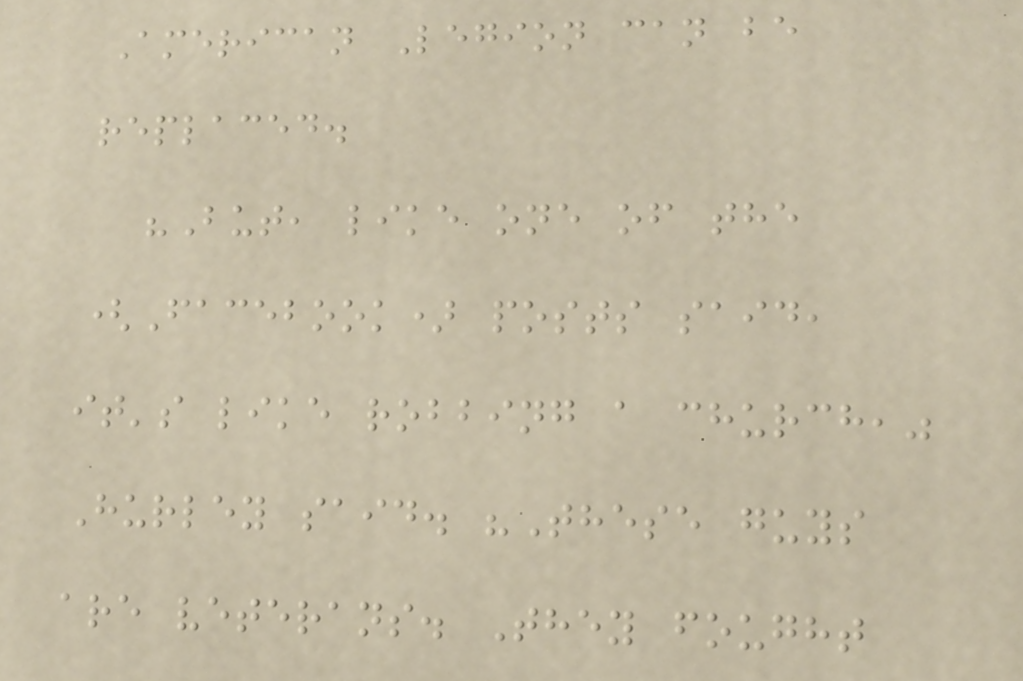American Legion can be
replaced.
"But, like one of the
(Facebook) posts said,
it's like robbing a church,"
Hurley said. "These guys
are veterans. They fought
